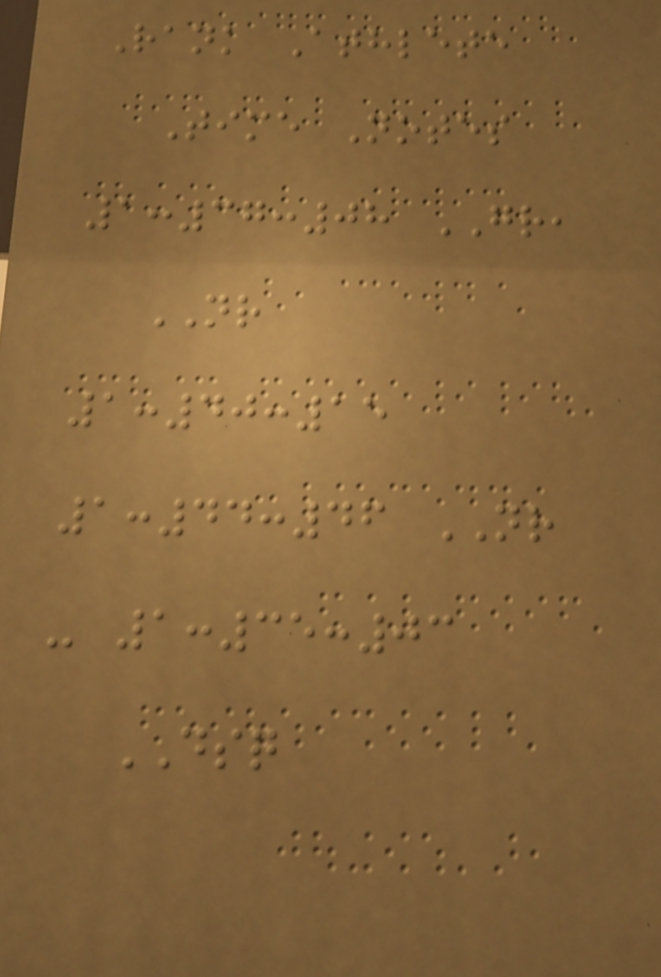Rank Athlete
Time Notes
1:37:08 GR,
NR
1:40:15
1:44:46 NR
- 1:35:03
DSQ
